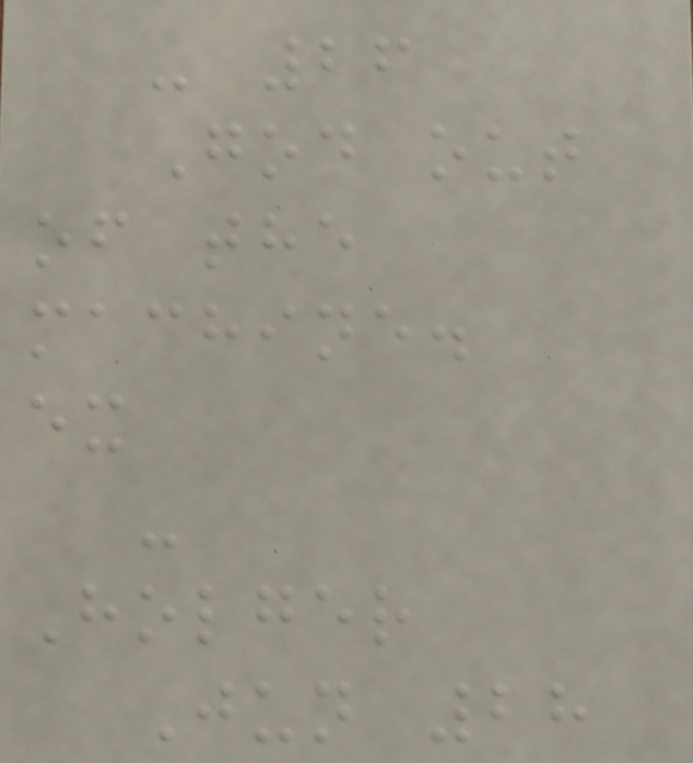- 26
God out
of the
machine.
ex
-
Holger
Jun 28
